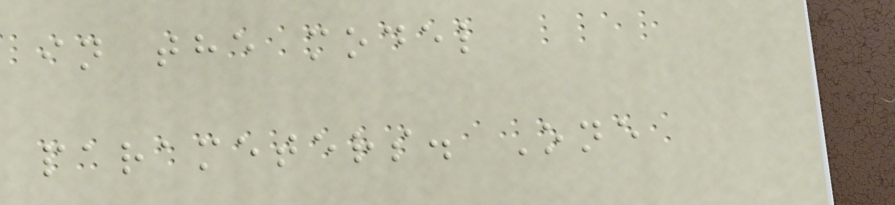in the model
parameters. One
